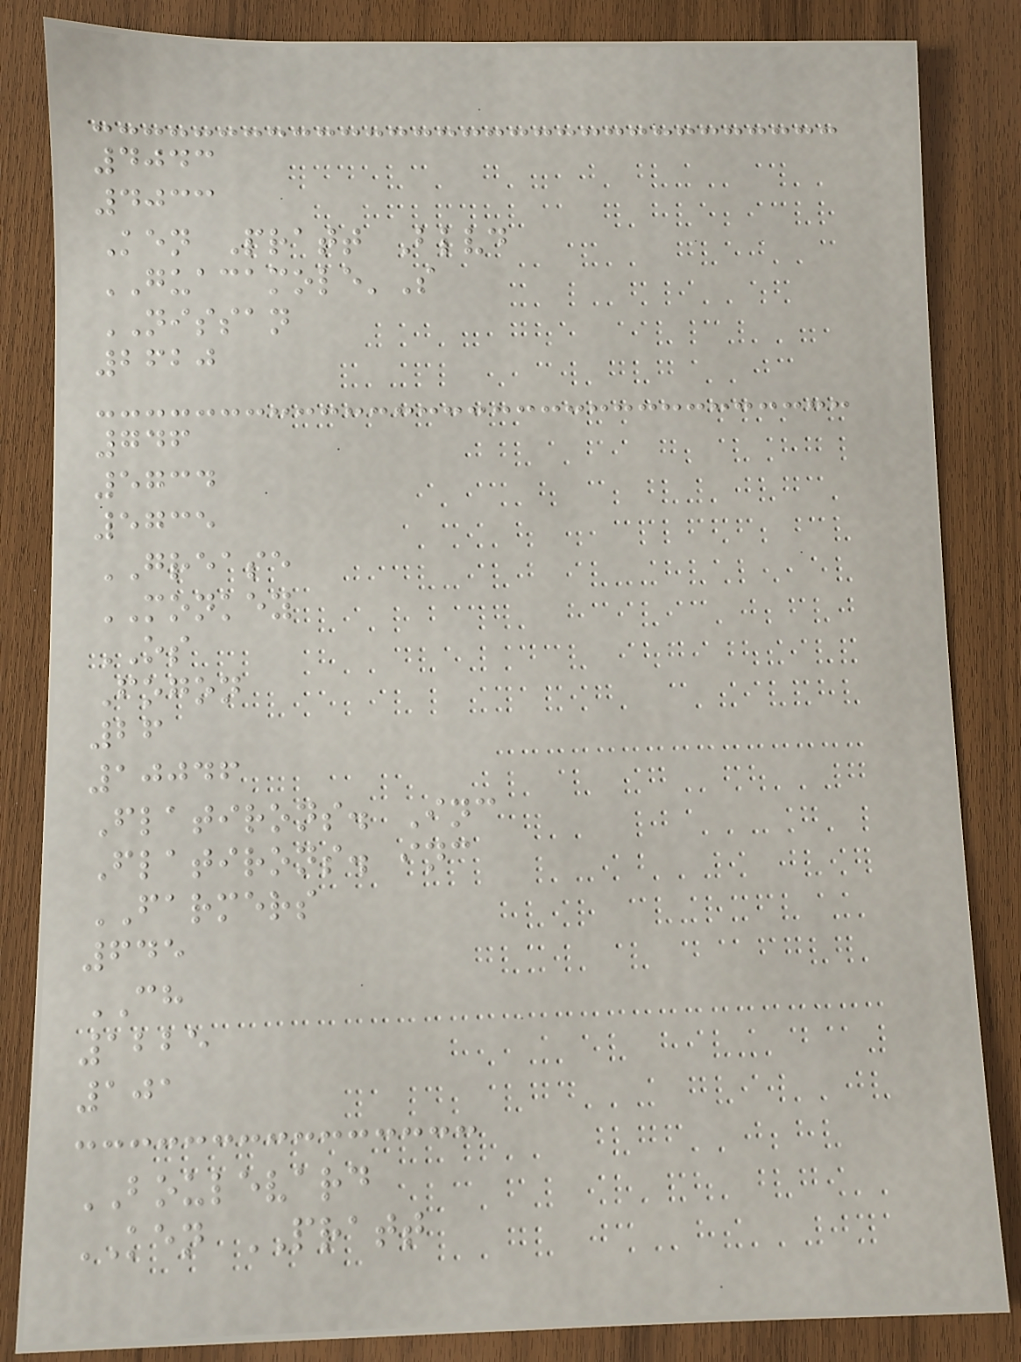4043
4033
Ken Pratt Blvd
GUACAMOLE'S
NISSAN
2620
746
5734
5735
GREASE
MONKEY
OS
Fogon
26
10046
Flatirons. Inc
Flatirons. inc
FARMERS
645
CH
1225
101
BOULEVARD
KEN PRATT
